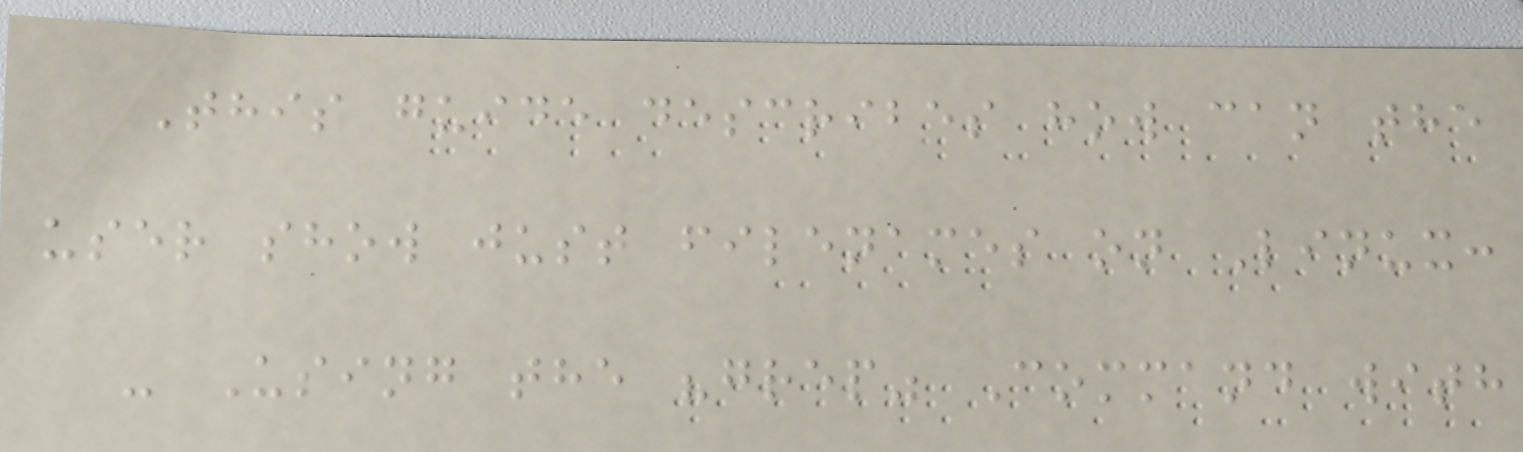This guide describes how can the
user show just filenames on Linux:
- Using the "grep" Command with
